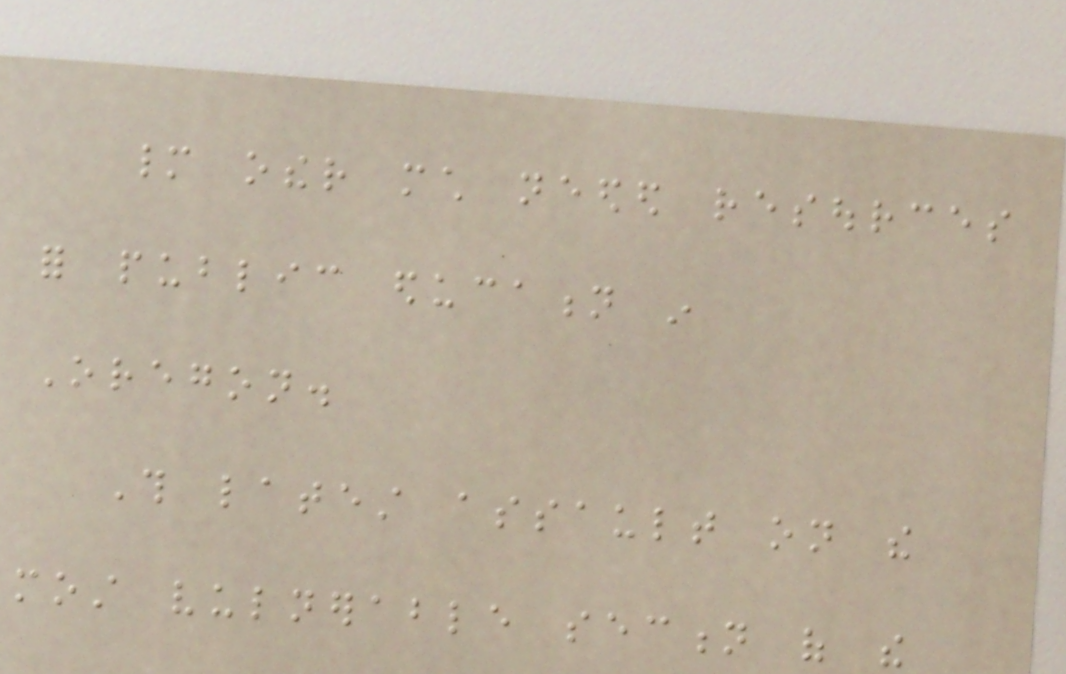many other much needed resources
for public education in
Oregon.
This latest assault on the
most vulnerable section of the
